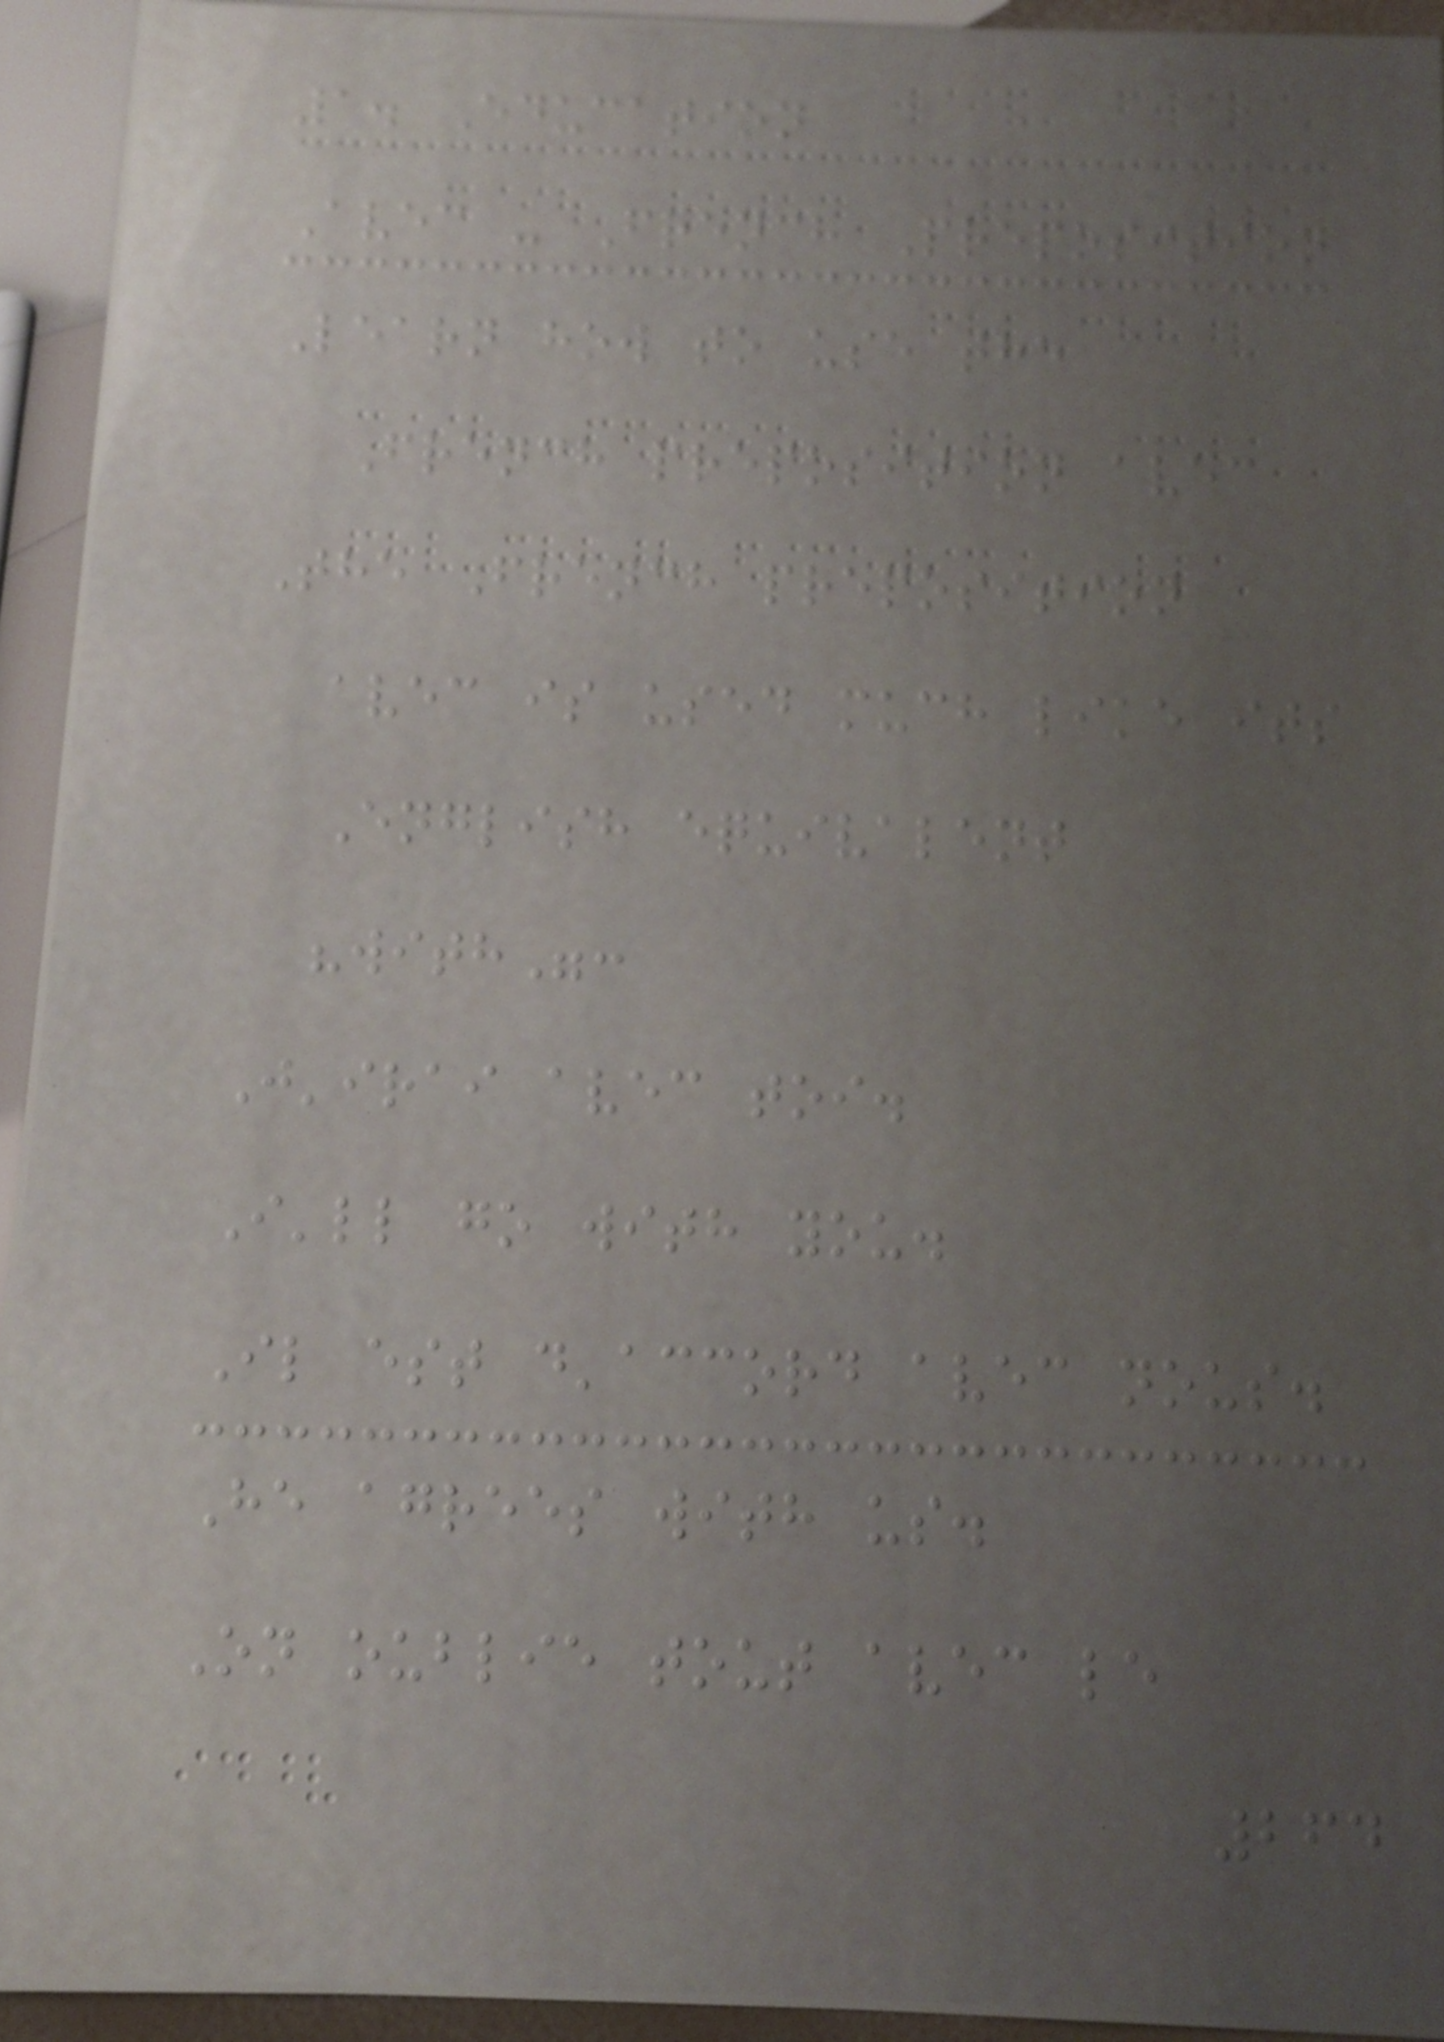1. Education
Avec - French Preposition
Learn how to use the
French preposition avec
The French preposition
avec is used much like its
English equivalent
"with":
J'irai avec toi.
I'll go with you.
Il est d'accord avec nous.
He agrees with us.
On oublie tout avec le
264
